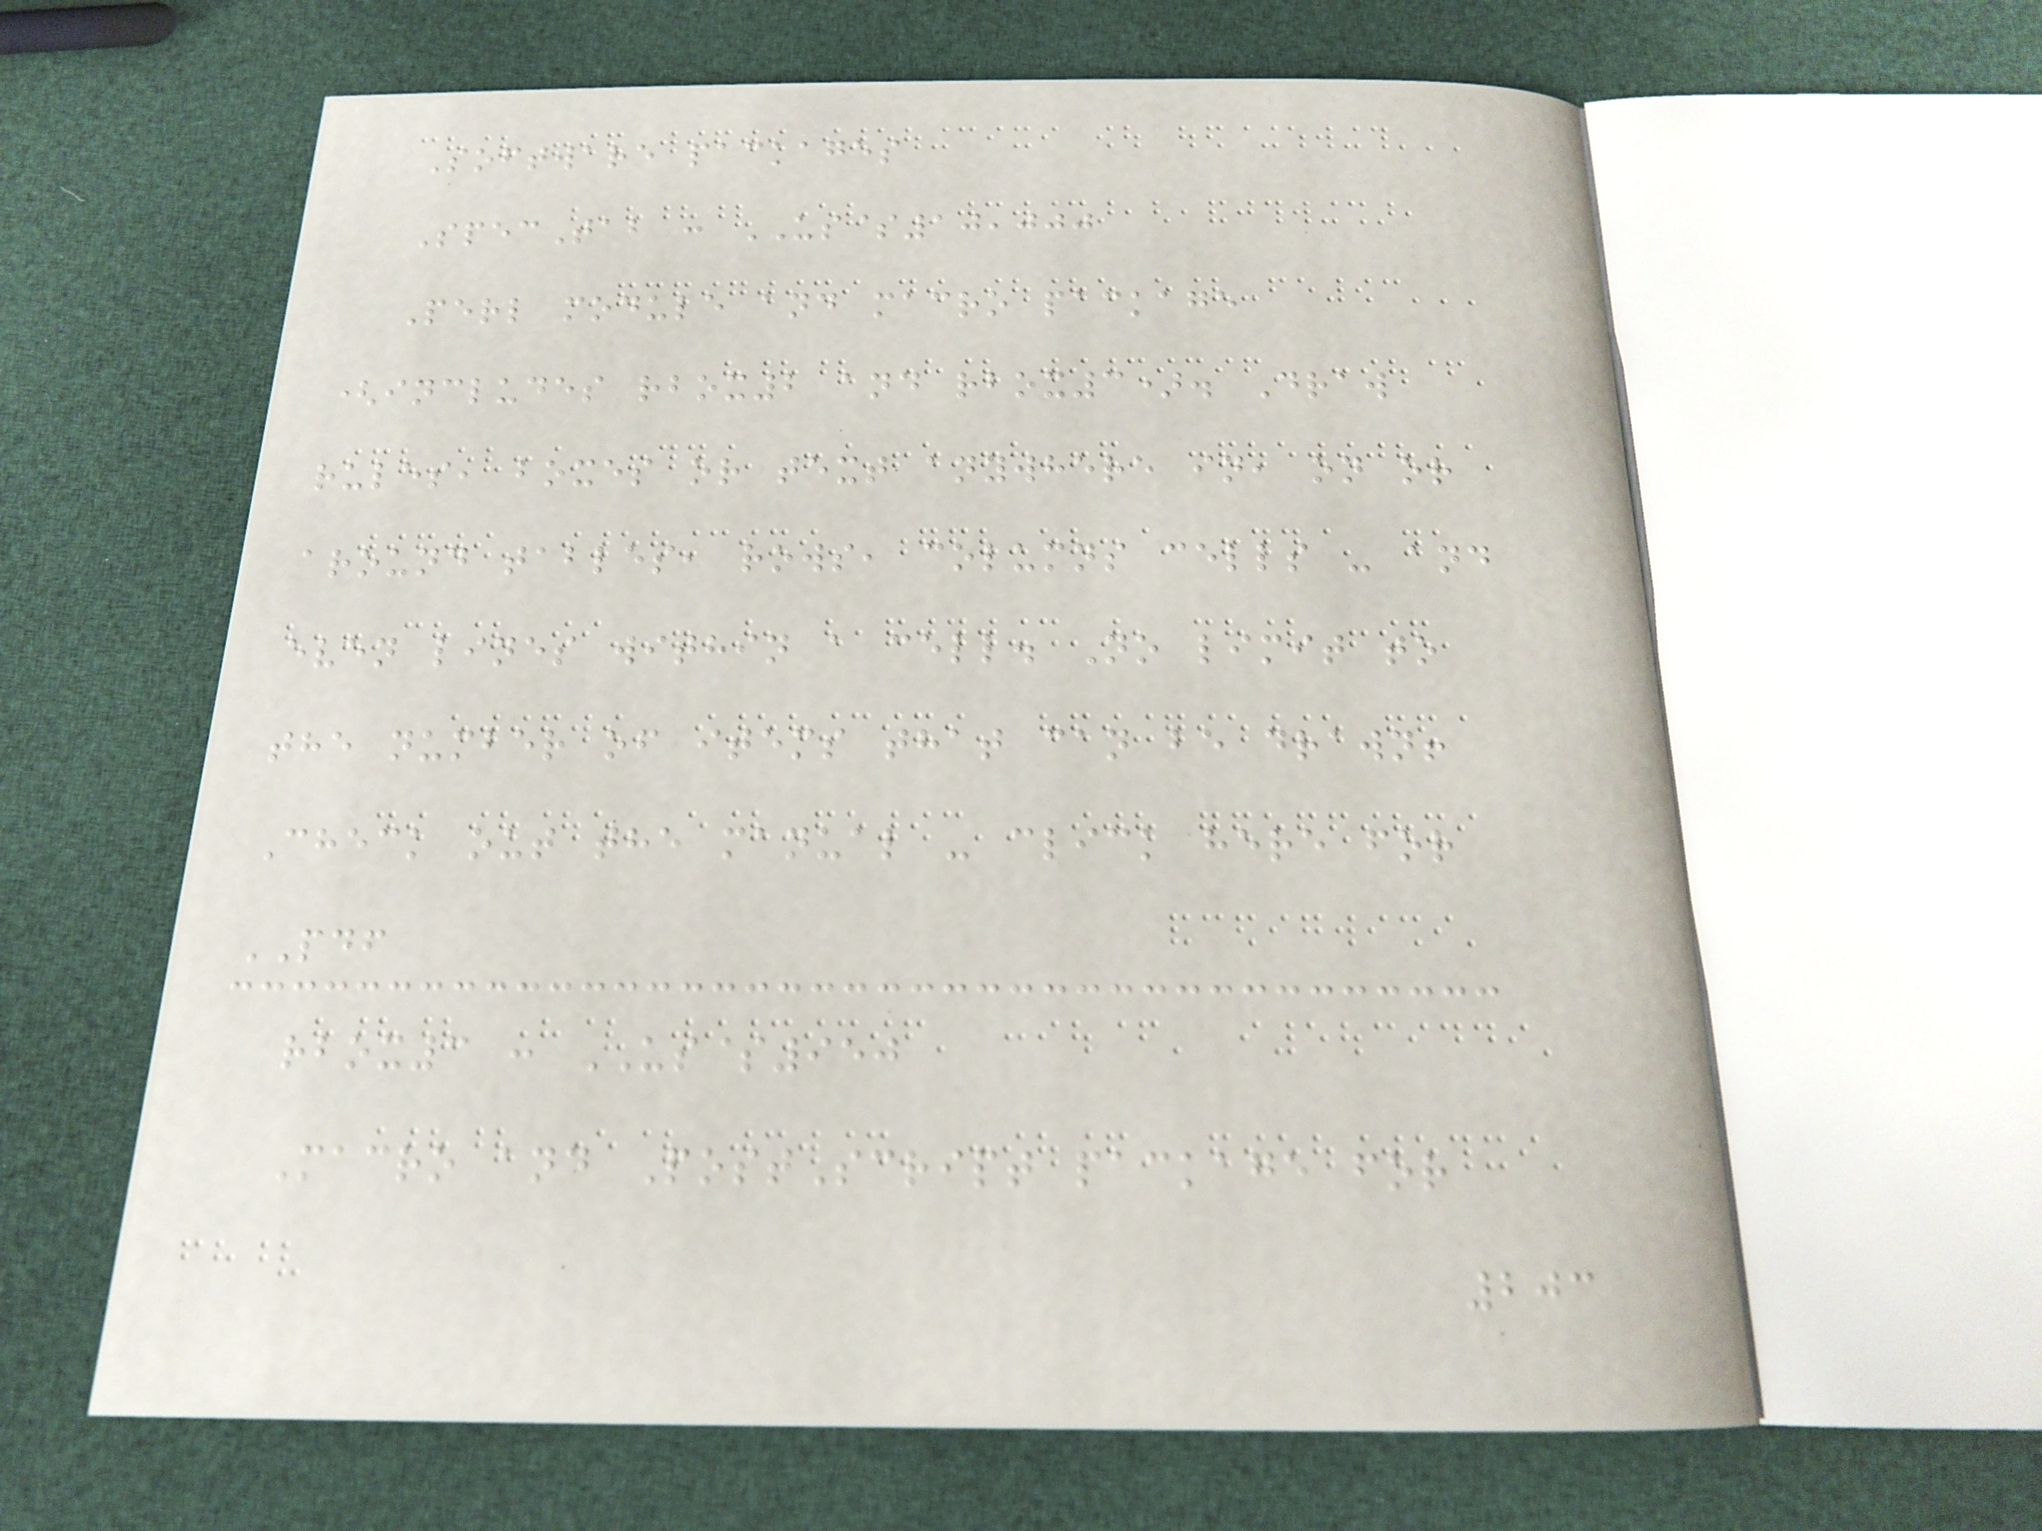Software packages
SpecTab : US$10,000
Perl module and macro package
(includes rbox2 and rbox3). Draw
rules, boxes or text anywhere in, on or
around tables, rows, columns cells - and
even lines within a cell. No limit to
the number of items that can be drawn!
Check out the manual - click here for
PDF
rbox3 : US$950
Macro and PostScript package for
203
